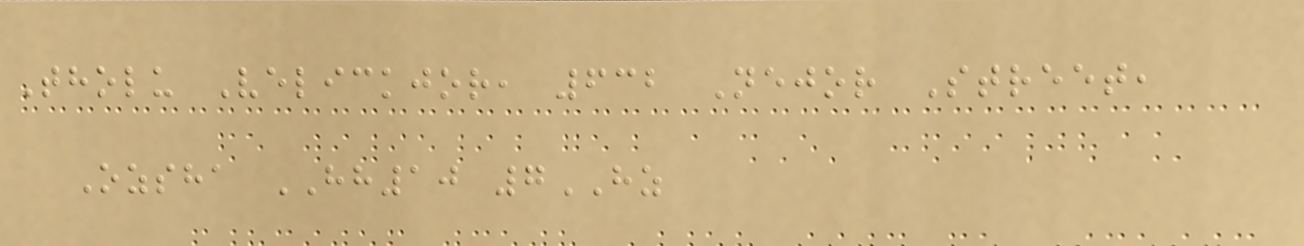Tholu Velickjor, 632 Nejor Street,
Ozsha HH10 7HZ
